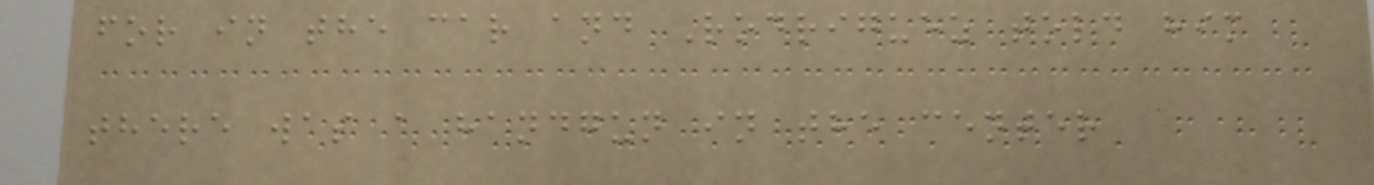for in the car and Rodriguez told him
there was a handgun in the center
